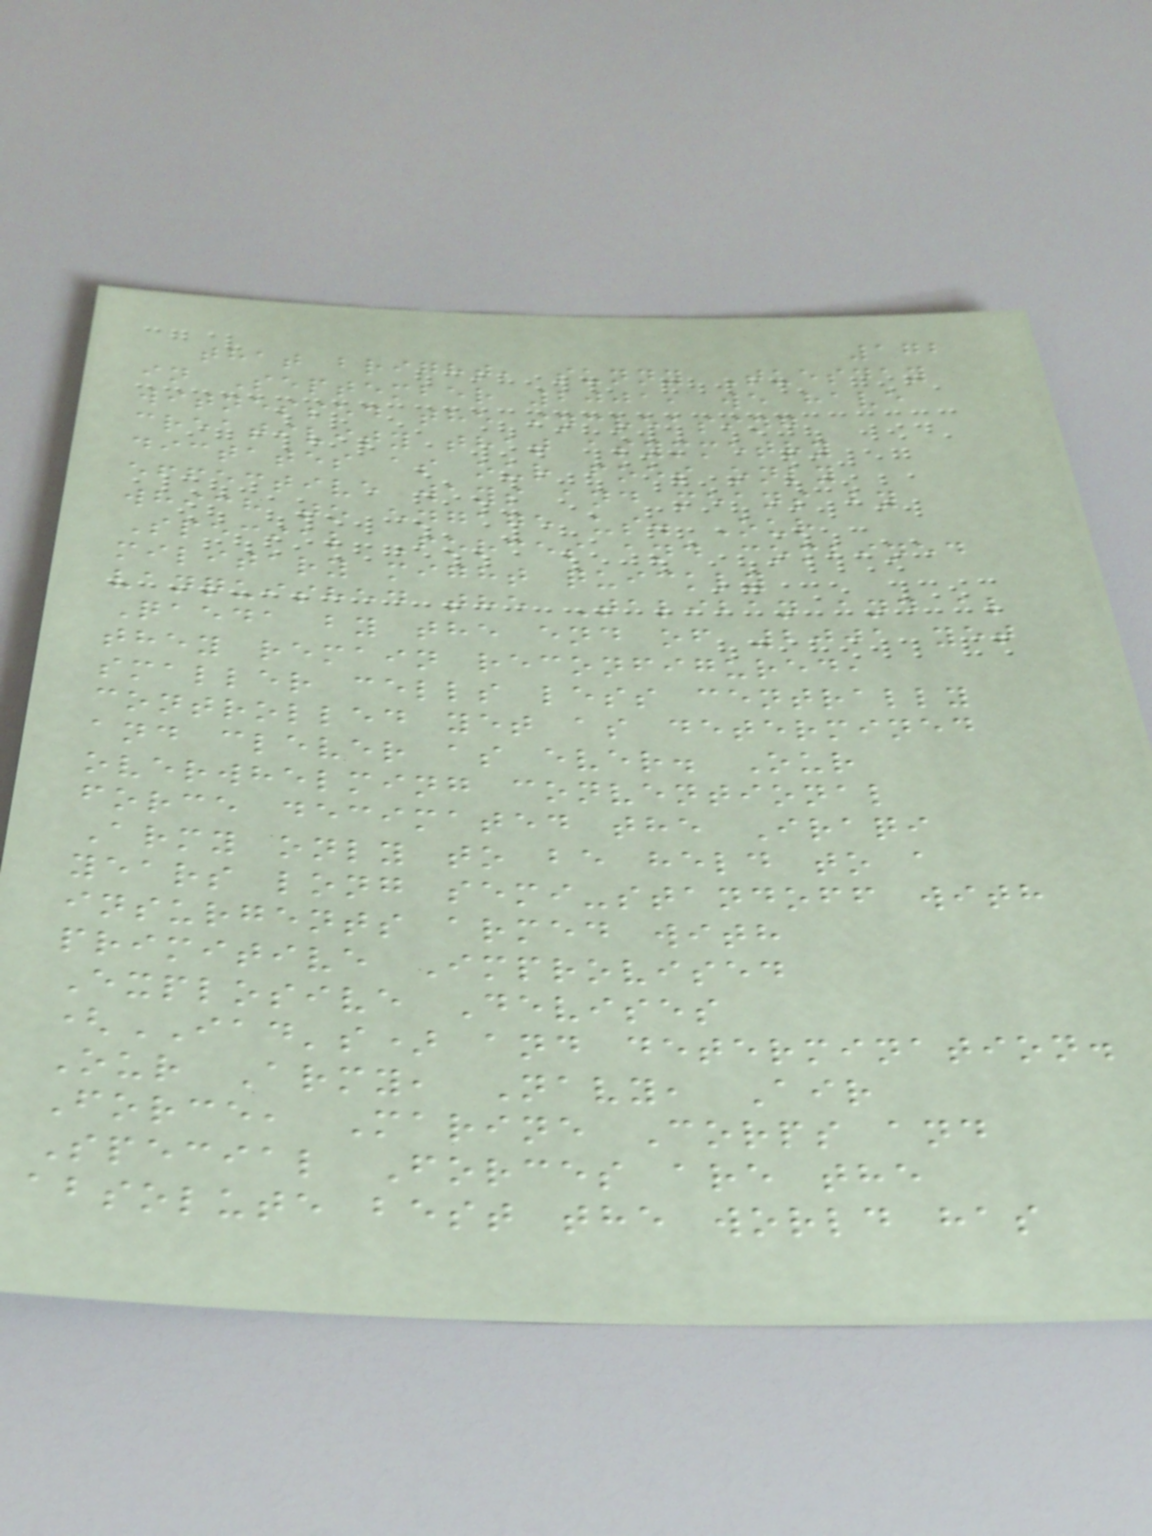172
that bright, sunny Tuesday
in September 2001, we have
witnessed the increasing
creativity that asymmetry
dictates as our foes only
effective ways and means by
which to engage us. Our
Special Forces and combined
military might quickly
vanquished the Taliban and al
Qaeda by the end of 2001 yet
they remain reconfigured,
smaller cells less centrally
controlled yet as determined
and clever as ever. Our
overwhelming conventional
force decimated the Iraqi
Army only to be held to a
years long semi-standoff with
insurgents armed with
primitive Improvised
Explosive Devises
(IAD's) and determination.
Our Army, Navy, Air
Force, Marine Corps and
Special Forces are the
absolute best the world has
